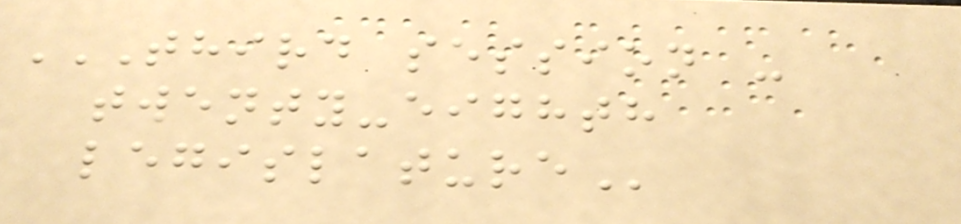THIRD SESSION -
TWENTY-EIGHTH
LEGISLATURE
